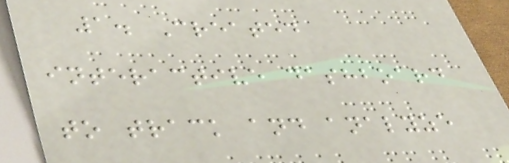1. Created
interactive dashboard
to track and analyze
